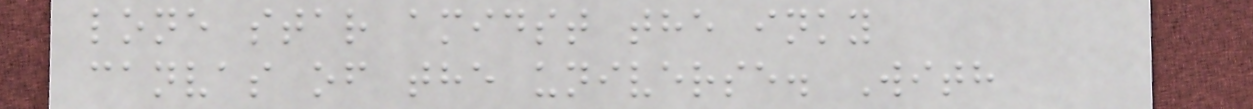lone star amidst the inky
canvas of the universe. With
